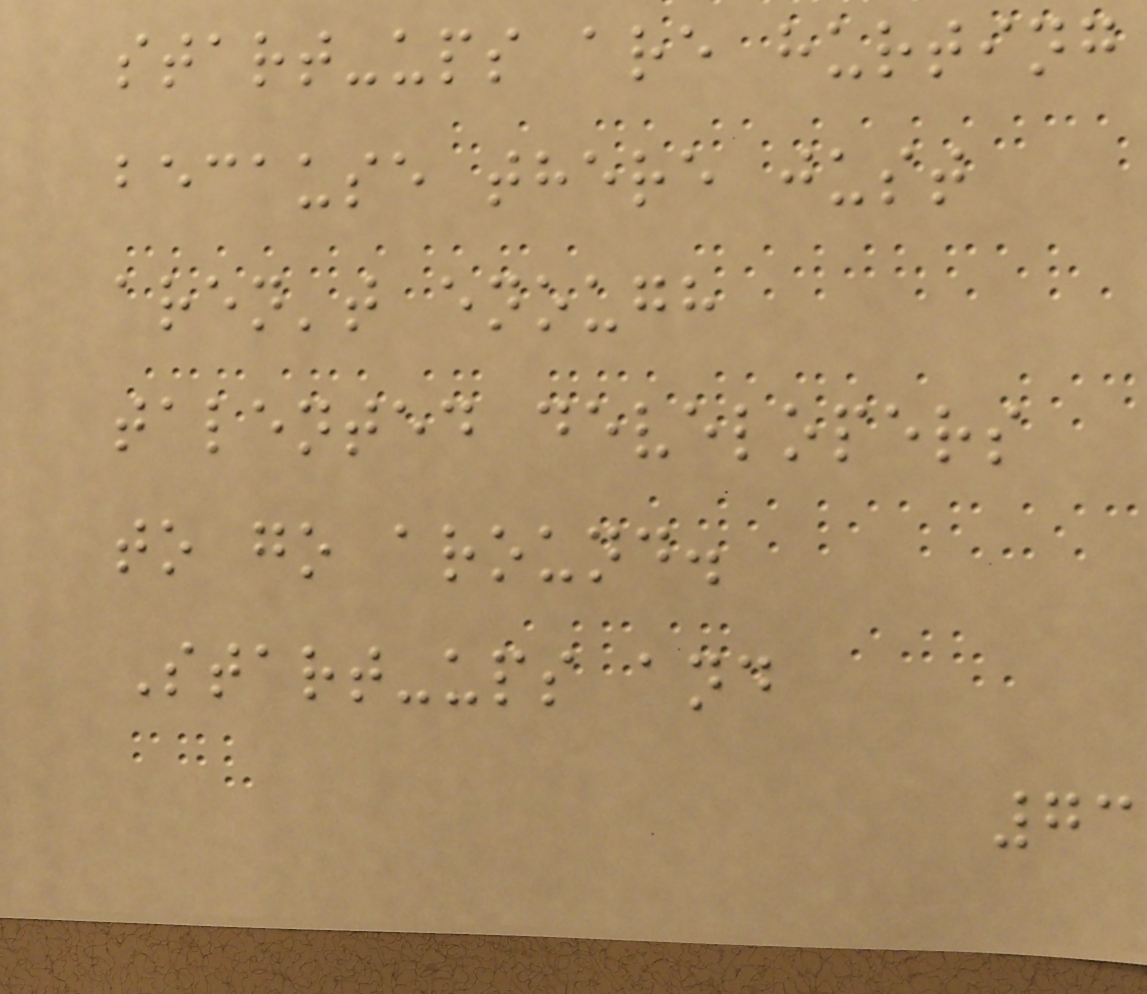start-ups are hurting
because there just
aren't enough
talented developers
to go around.
Start-ups and
73
